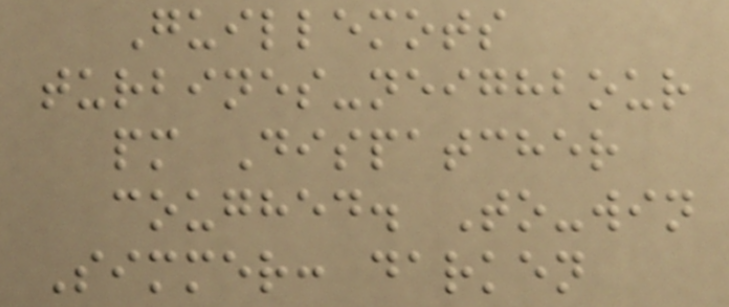Guillemots
turbines-neighbour
pm Dispatcher
coughed. To-win
Simmer: darken
